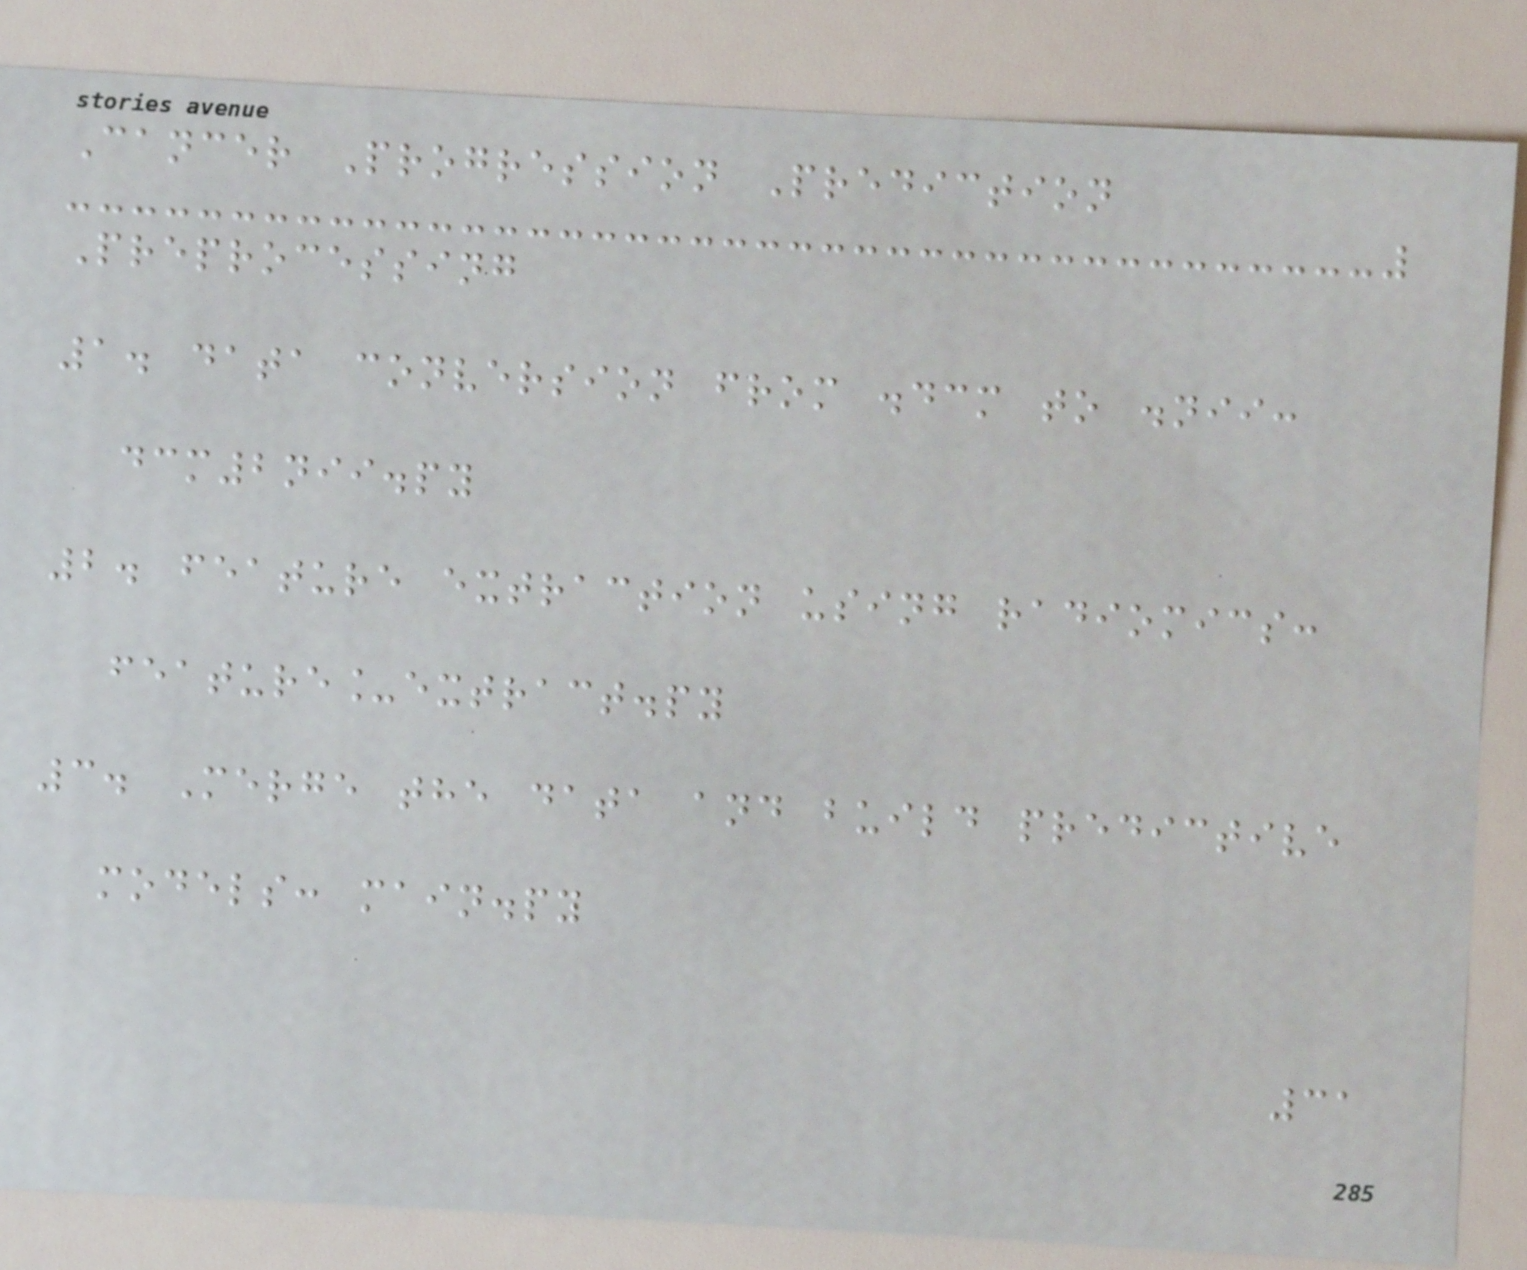Cancer Progression Prediction
Preprocessing
1. data conversion from .dcm to .nii:
dcm2nii.py
2. feature extraction using radiomics:
feature_extract.py
3. Merge the data and build predictive
models: main.py
31
